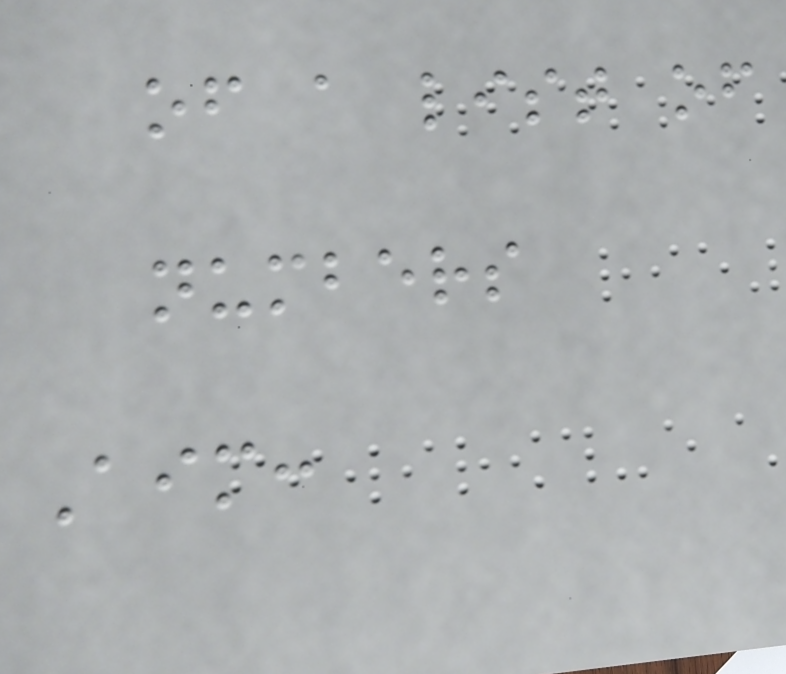of a list of
numbers
Aim:
